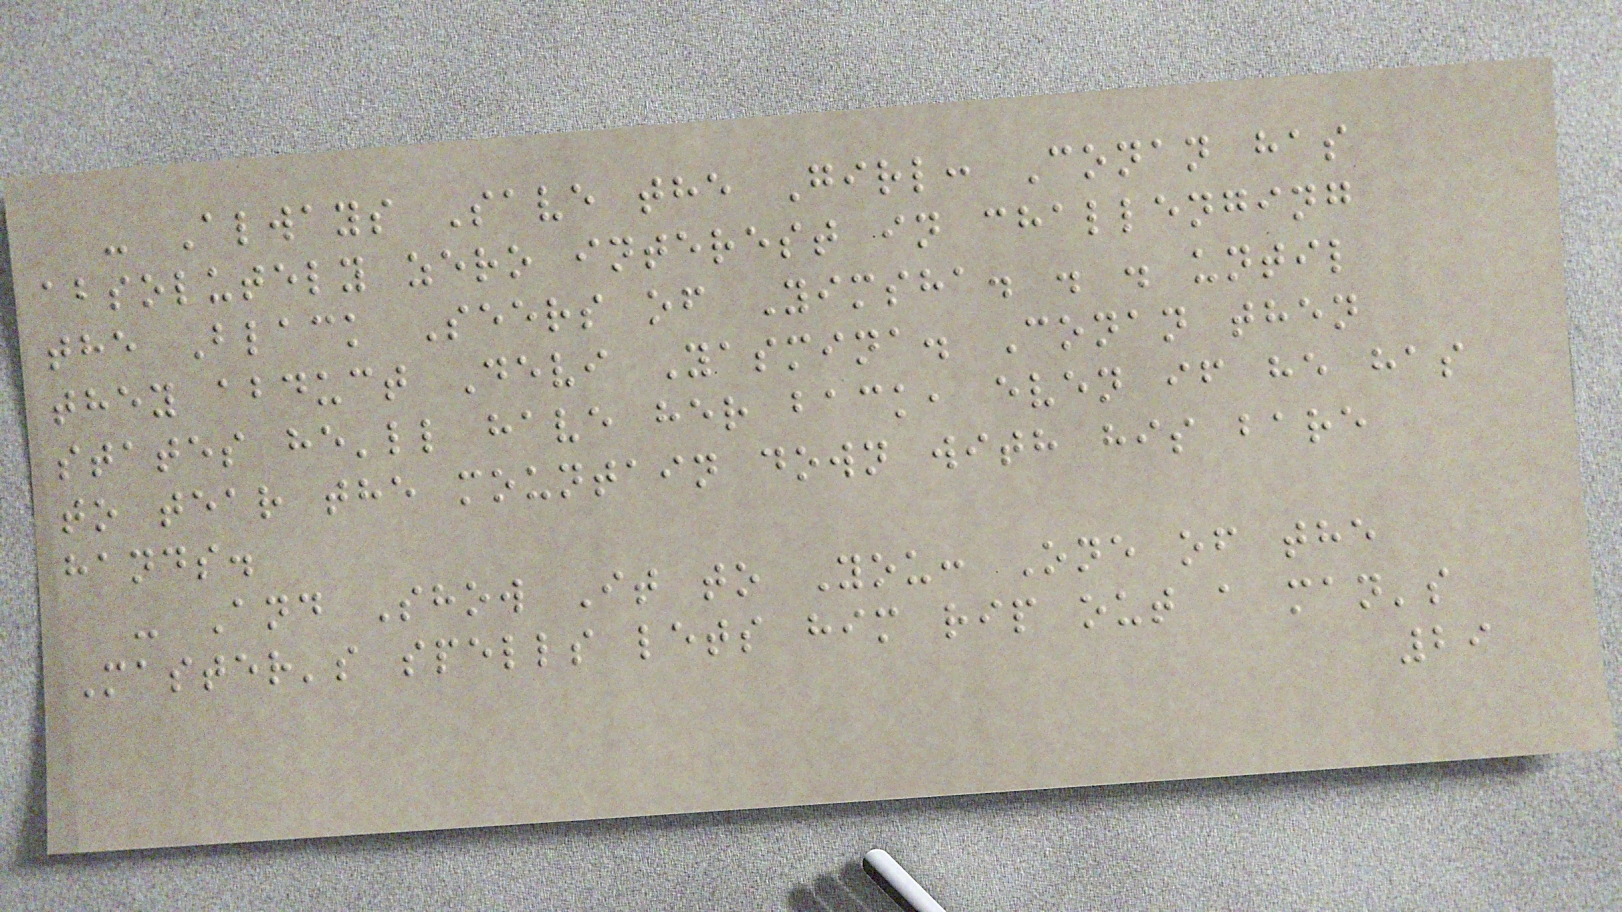- Always Save the Girl: Conan has
absolutely zero interest in challenging
the Black Seers of Yimsha. . . until
they abduct Devi Yasmina. Conan then
states he'll have her back, even if he has
to tear the mountain down with his bare
hands.
- And Show It to You: One of the
Master's spells lets him rip out a man's
29
